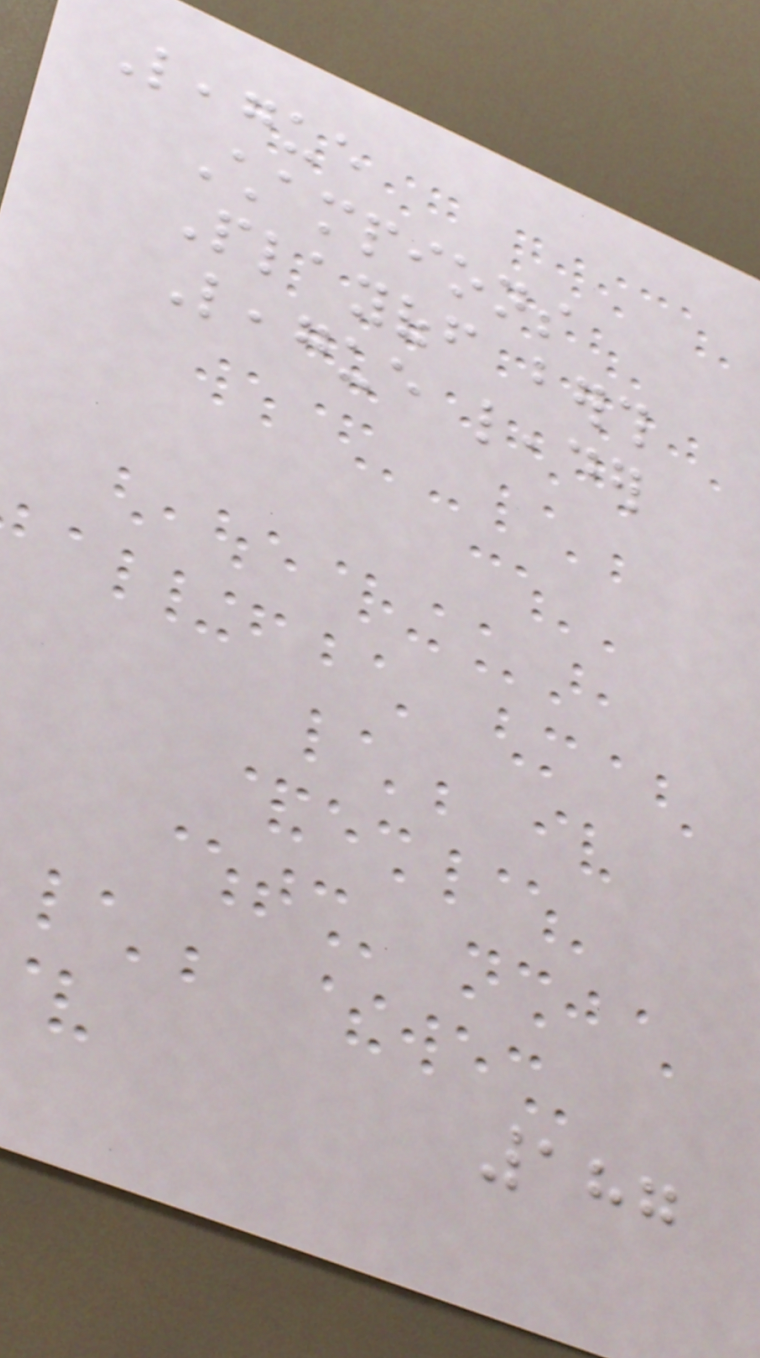League
Champions
Playoff berth
League leader
187
